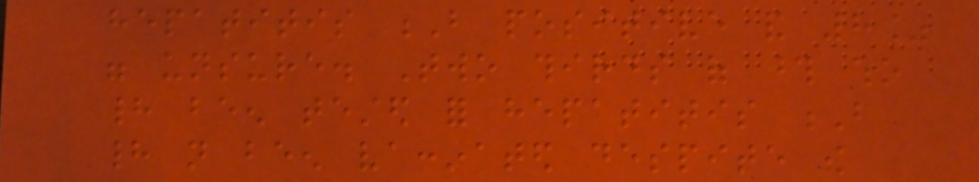hepatitis B positive and 8%
were unsure. Two thirds of those who
had been tested for hepatitis B
had not been vaccinated despite the
